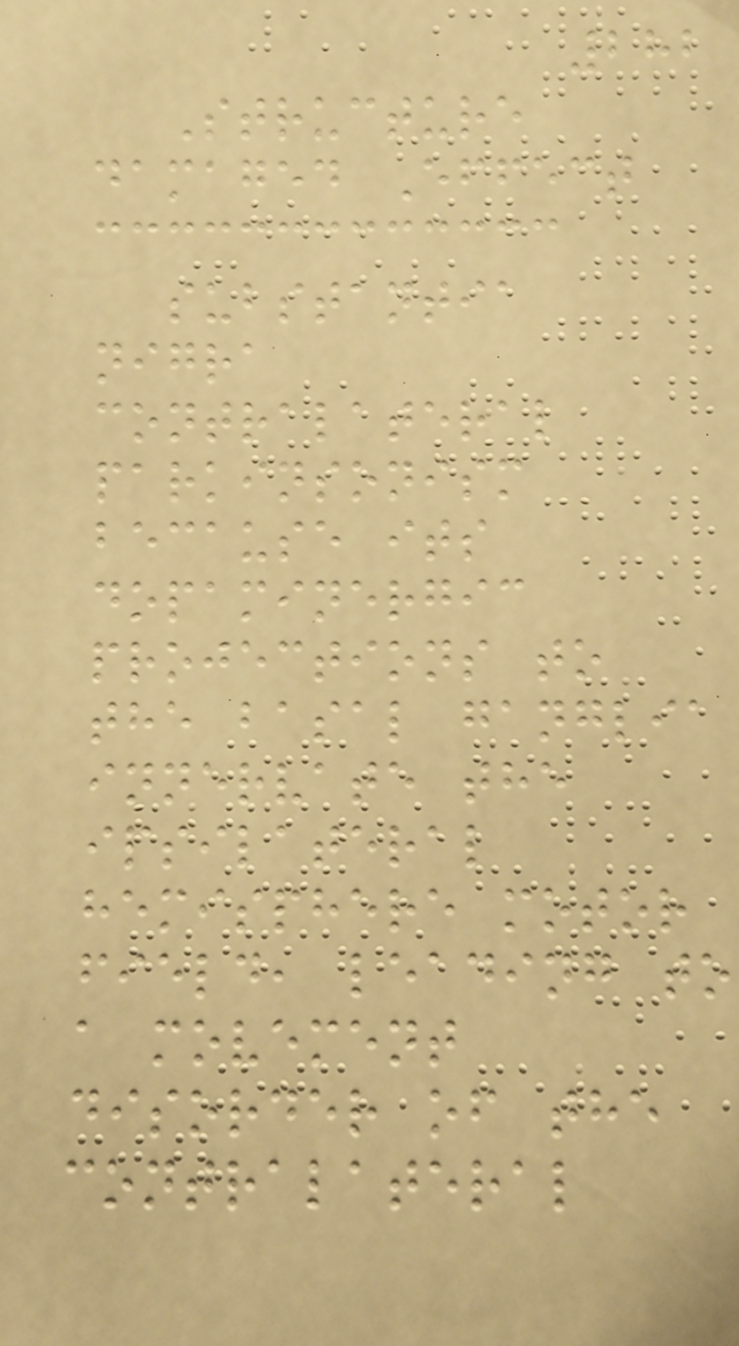282
Structure
damaged Effect
substantia
nigra
contralateral
parkinsonism
because its
dopaminergic
projections to
the basal ganglia
innervate the
ipsilateral
hemisphere motor
field, leading to
a movement
disorder of the
contralateral
